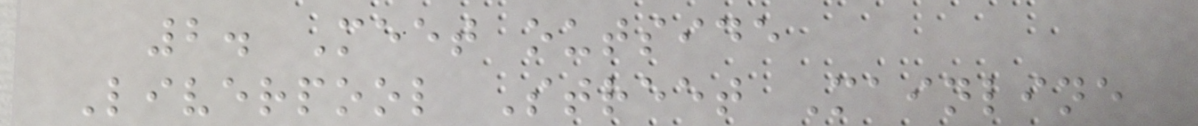2. Meet outside
Liverpool Street Mainline
